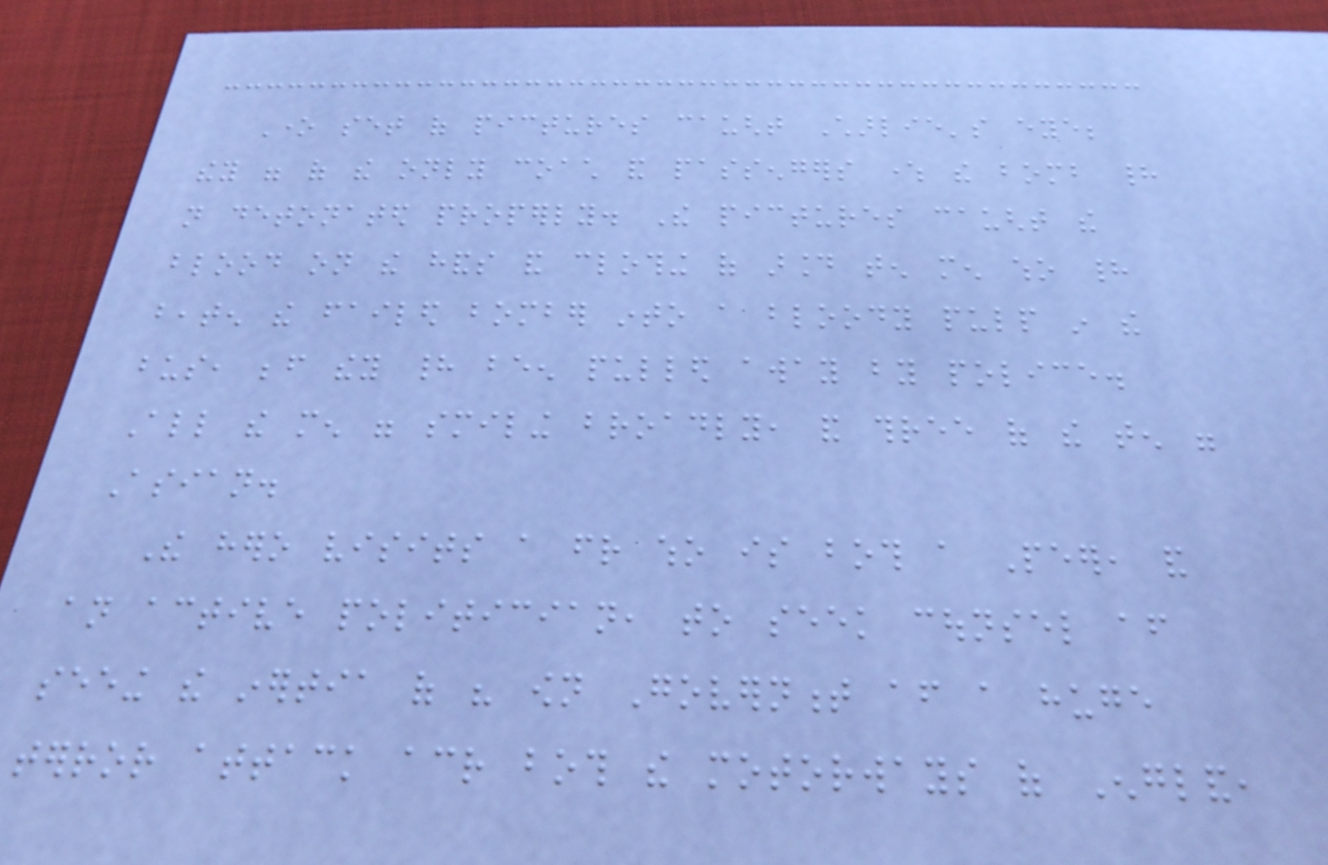One set of pictures caught Charlie's eye;
they were of the only coach and passengers where the bomb had
not detonated properly. The pictures caught the
blood on the hands and clothing of around ten men who had
beaten the failed bomber into a bloody pulp in the
bus, before they had been pulled away by police.
All the men were smiling broadly, and three of the ten were
Asian.
The hero visits a friend who is both a Peer, and
an active politician, to seek counsel after
seeing the inertia of his own Government after a huge
terror attack across both the motorways of England,
